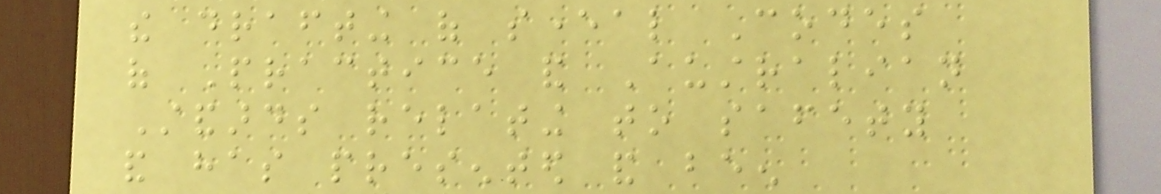the drafting of several Codes
of Practice and Australian
Standards relating to safety
and has presented and been
